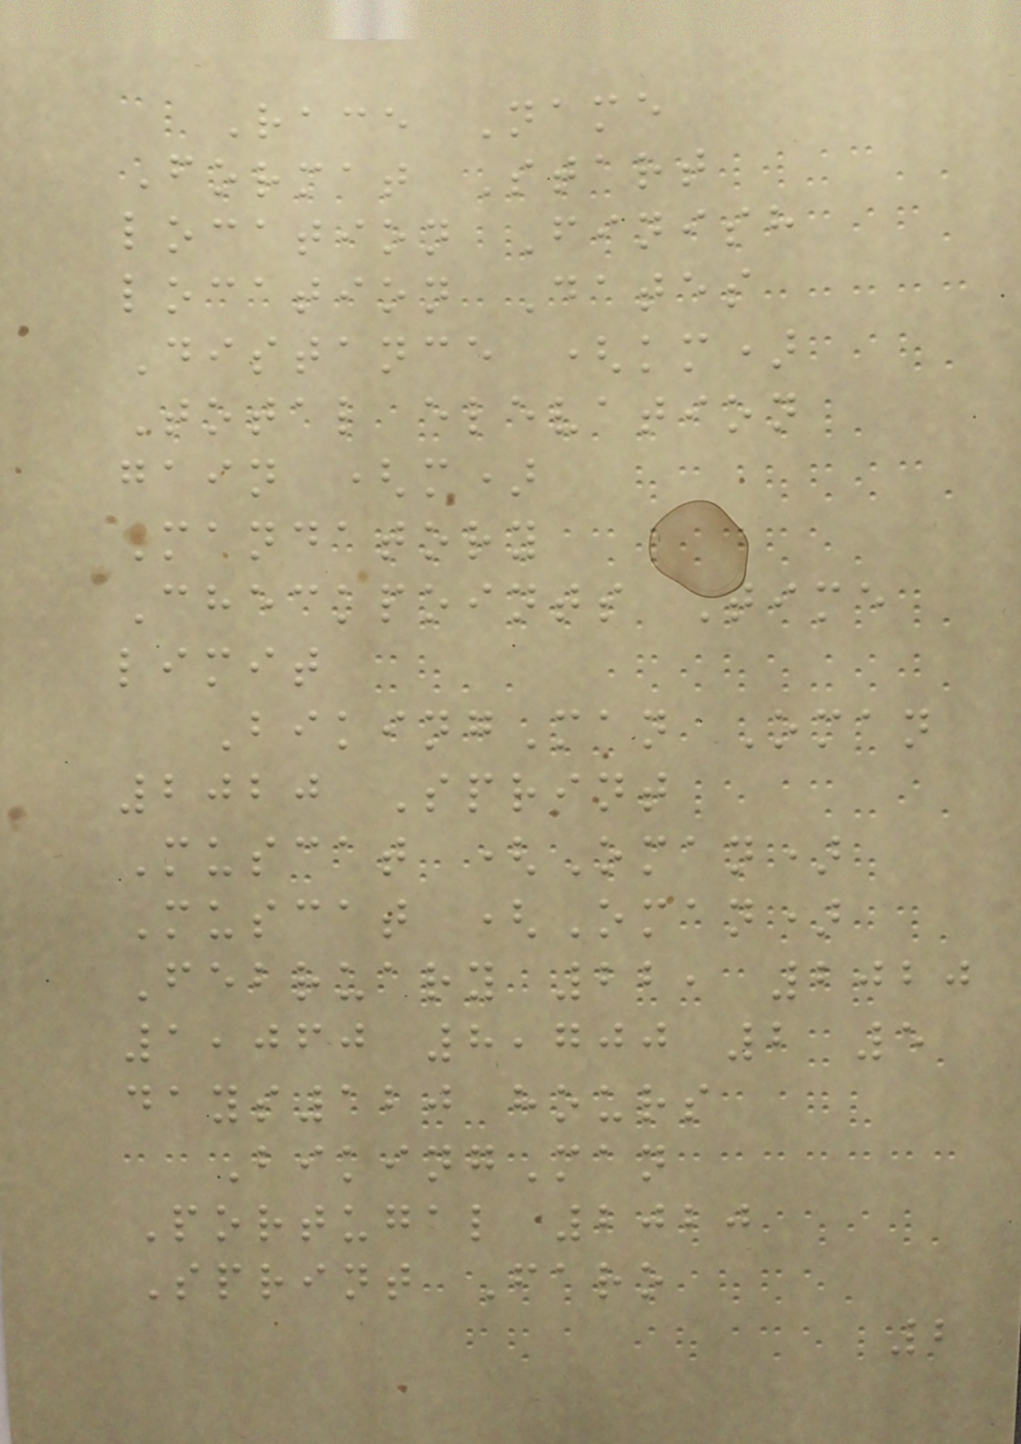Race Name
Format Start
location Finish
location Dates
Distance (km)
Total elevation
gain (m)
Mandatory
Checkpoints Time
limit
BikingMan Oman
2020 Sprint
Muscat (Oman)
Muscat (Oman)
February 22, 2020
1,060 8,700 2 5
days120 hours
BikingMan
Portugal 2020
Sprint Faro
2
